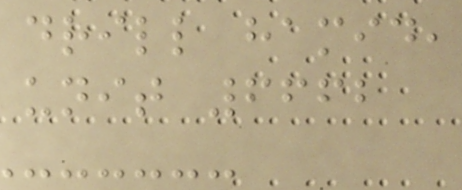drill hamid,
unit 6662
